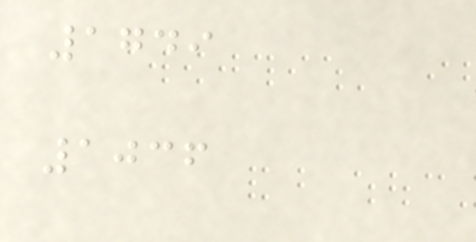1749
1036
